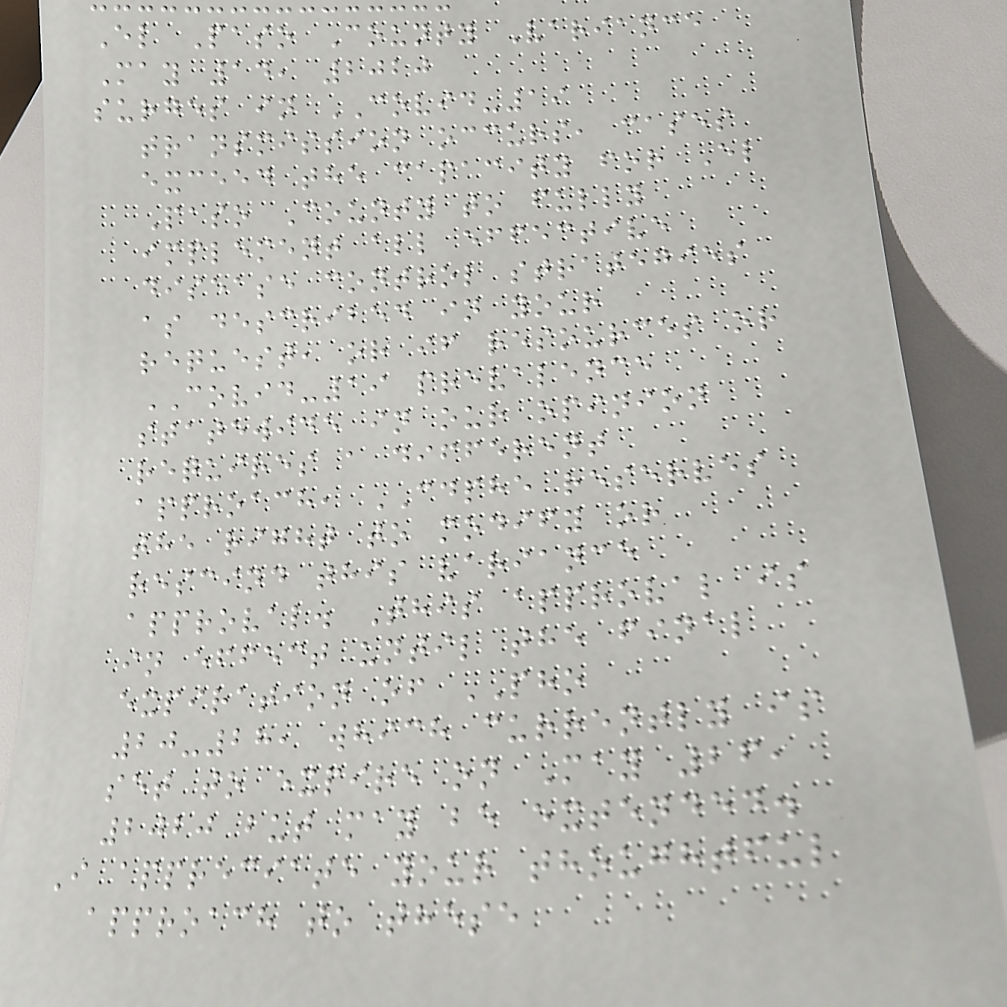El Paso County Variance
May 14, 2020
surges in COVID-19
transmission occurs, cases
exceed the capacity for El
Paso County to fully
implement all effective
disease control strategies
as described in your
request, or if resources or
COVID-19 prevalence
statewide in our opinion
requires a different
approach, CDPHE reserves
the right to modify or
rescind this variance
approval. This approval is
in effect until the final
expiration of PHO
20-28, which currently is
set to expire on May 26,
2020 but may be extended.
I appreciate your thoughtful
approach to these
